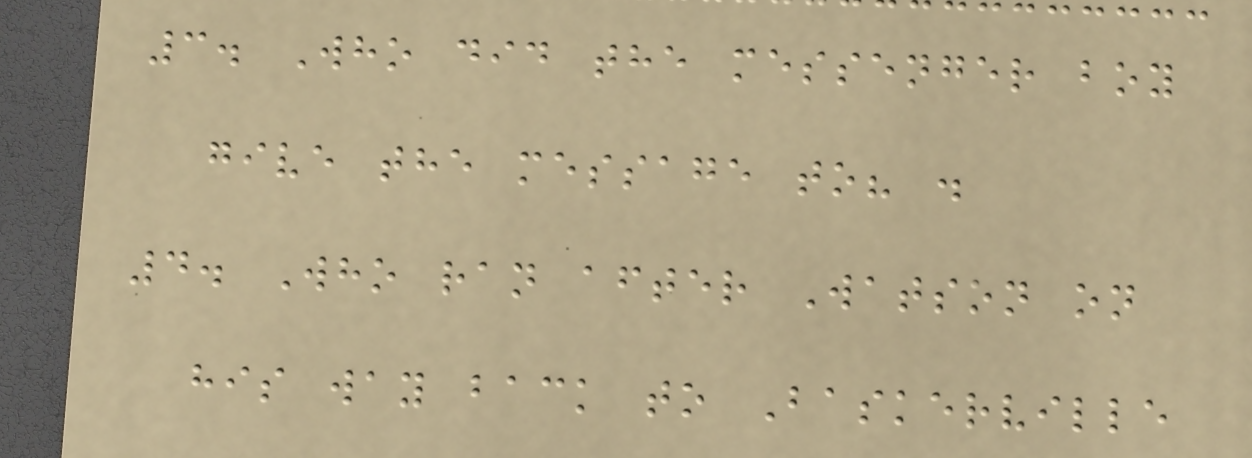3. Who did the messenger boy
give the message to? .
4. Who ran after Watson on
his way back to Baskerville
